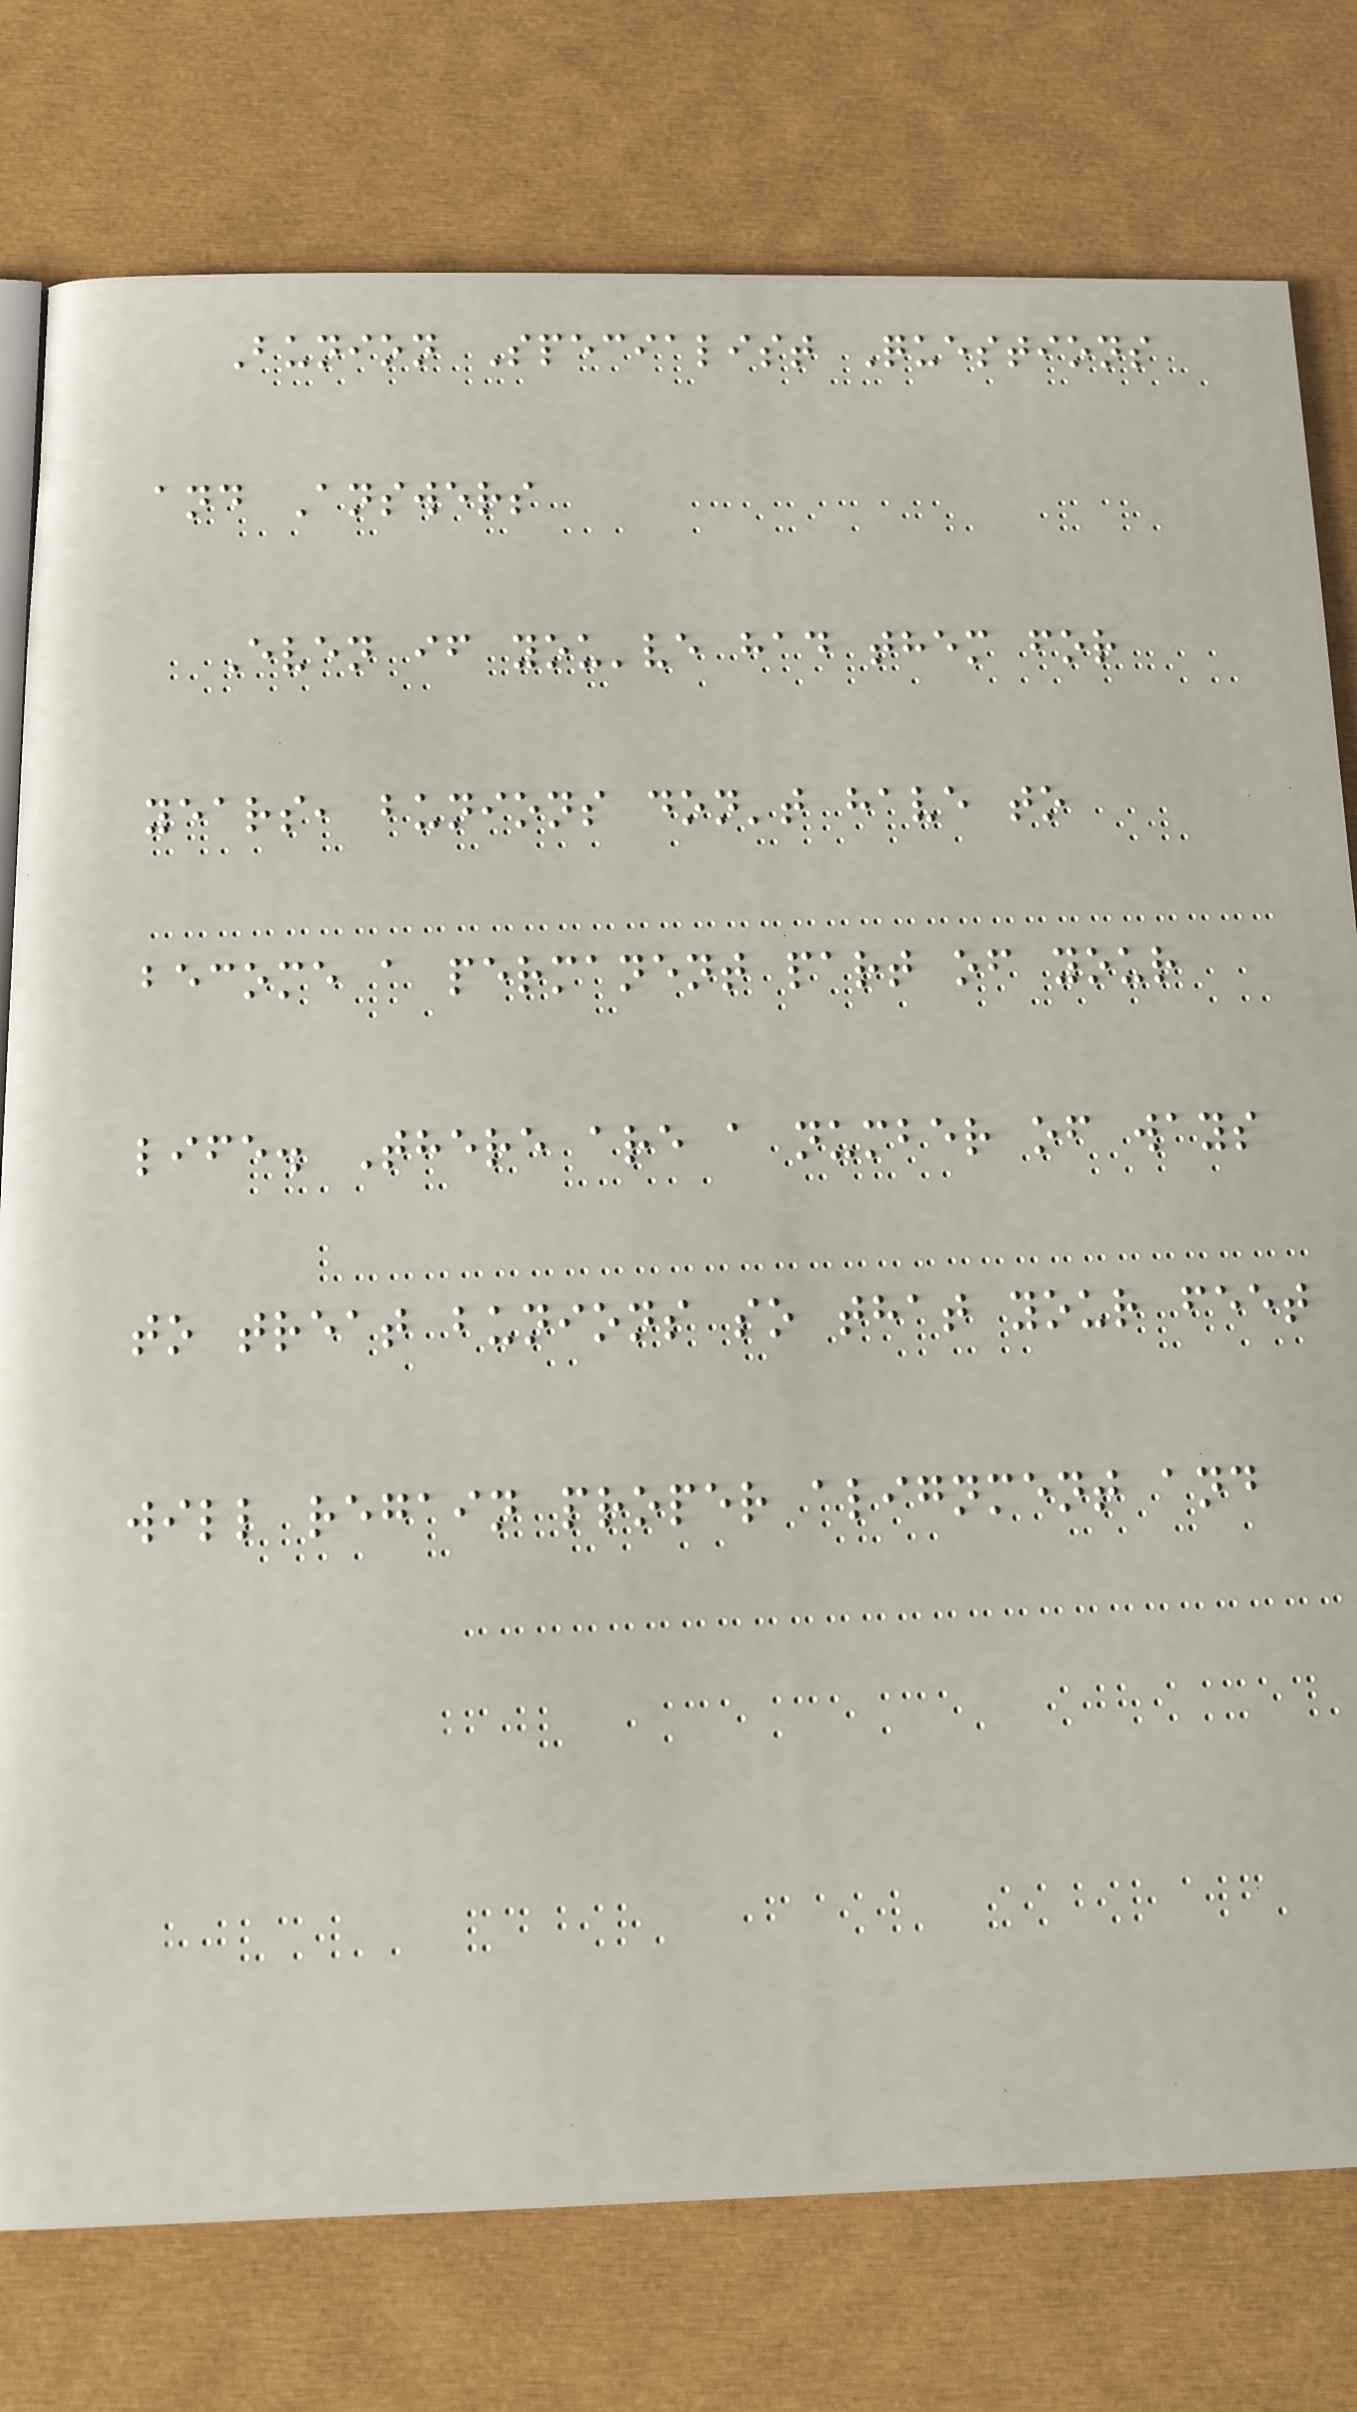Bunion Specialist Questions
and Answers
Even if you've had them for
years, bunions don't have to
become a permanent part of your
life. There are a number of ways
to treat bunions so that your feet
will regain proper alignment and
